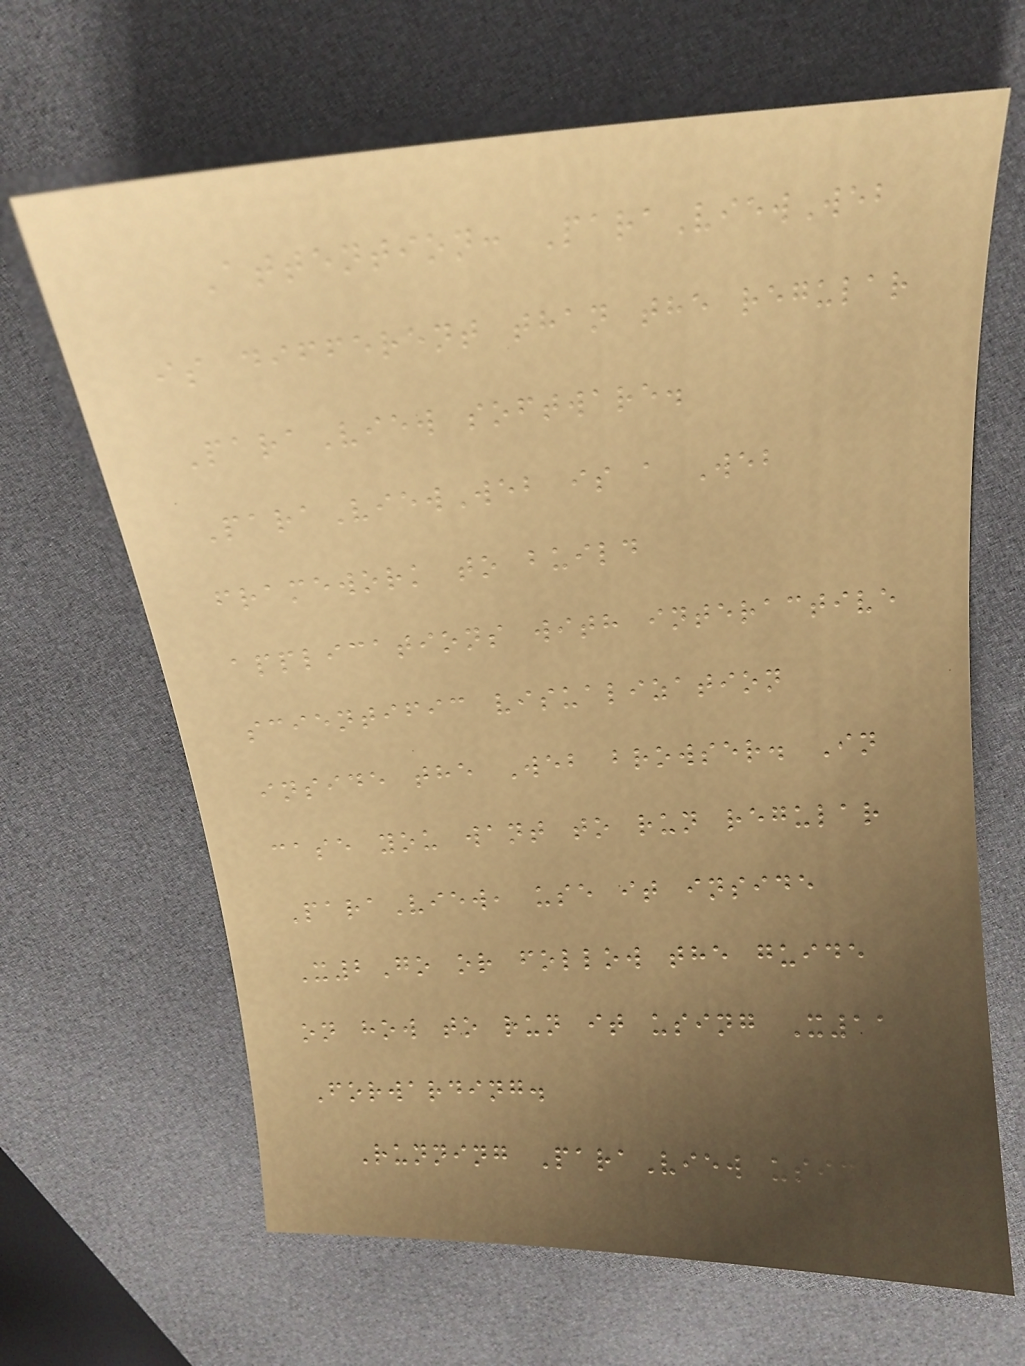Attention: ParaViewWeb
is different than the regular
ParaView software.
ParaViewWeb is a Web
framework to build
applications with interactive
scientific visualization
inside the Web browser. In
case you want to run regular
ParaView, use it inside
X2Go or follow the guide
on how to run it using X11
Forwarding.
Running ParaView using
